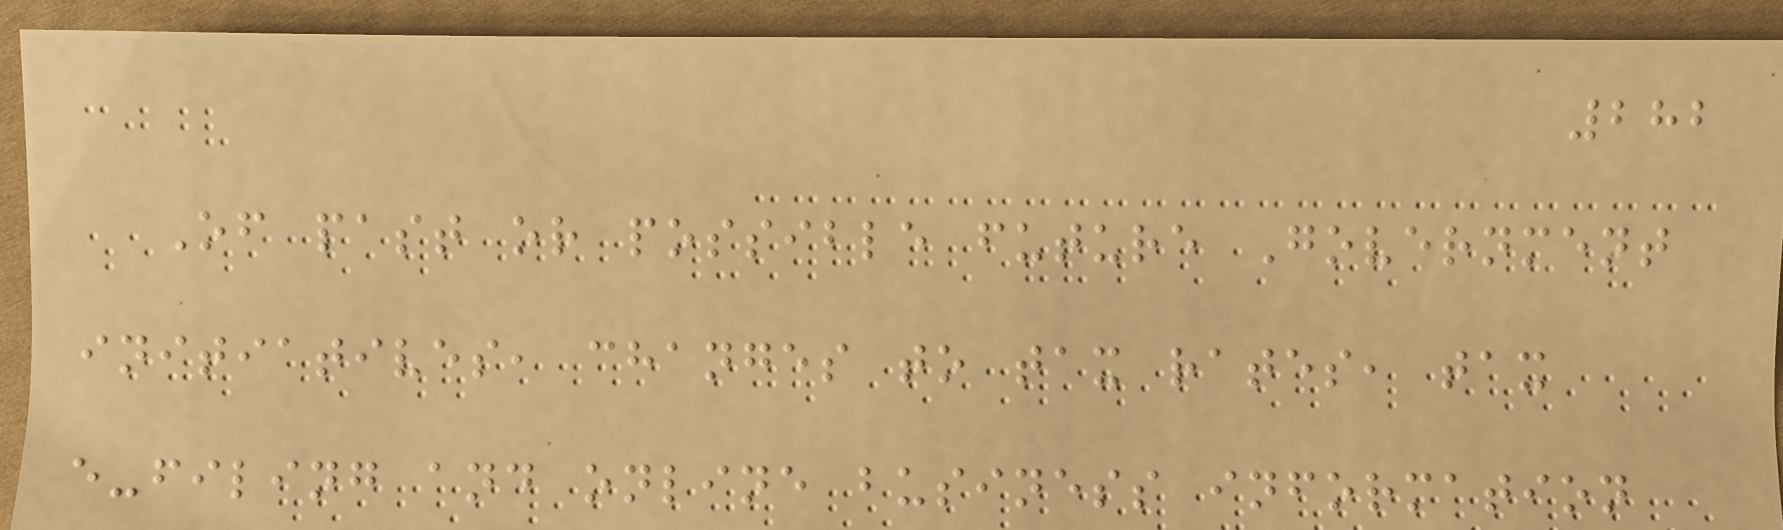282
Of past or possible future Government
initiatives, changes to tax rates, tax
e-filing and online business information
